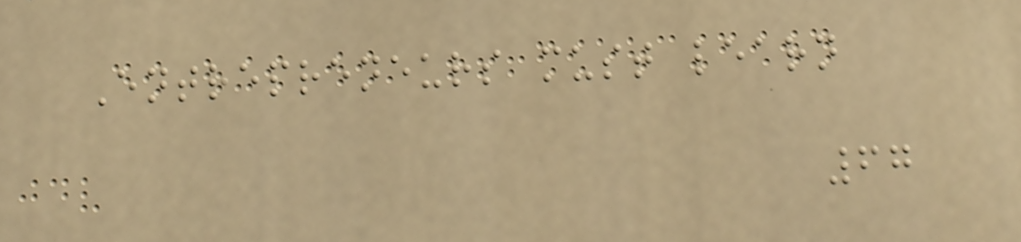Entrepreneurs must learn
67
